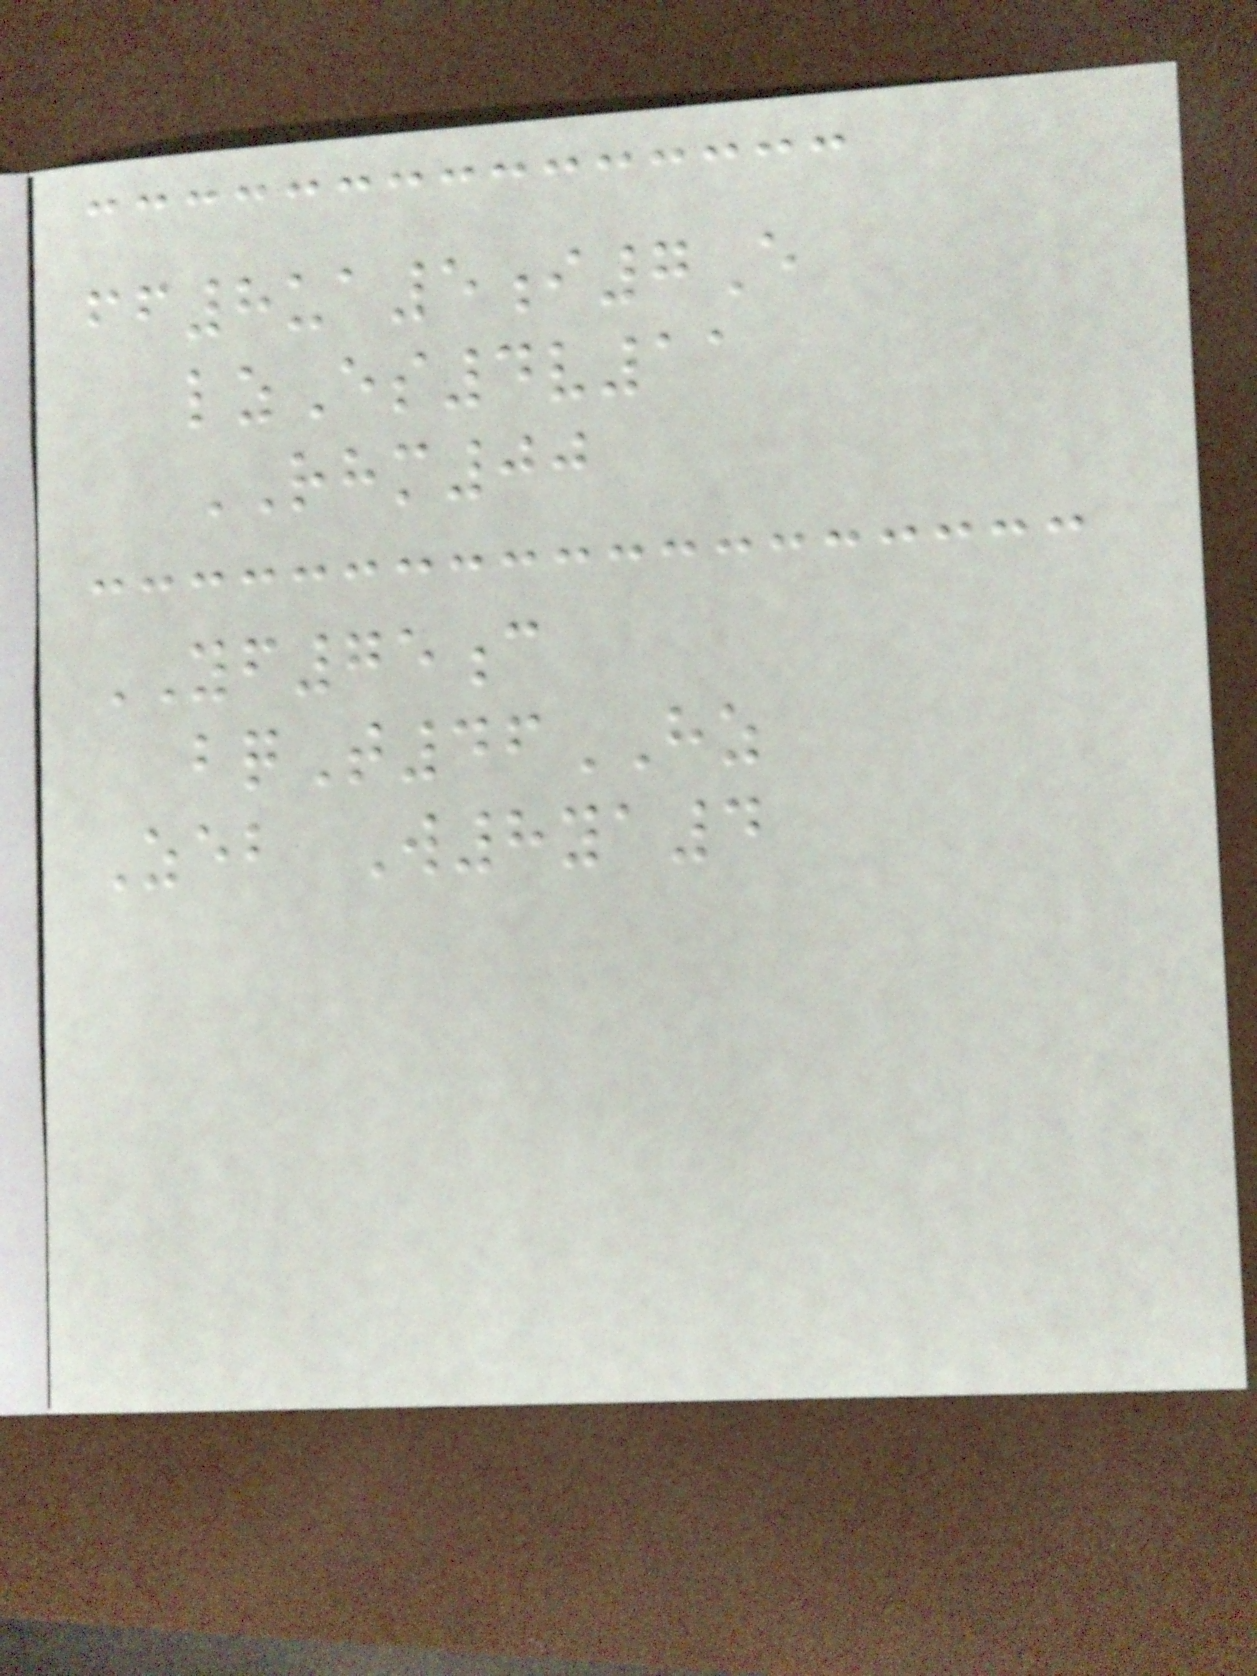ff8ua5i7E
lzEs4v11
RHM00
YF75c
bqT46HZ
Zeb W8ya4
